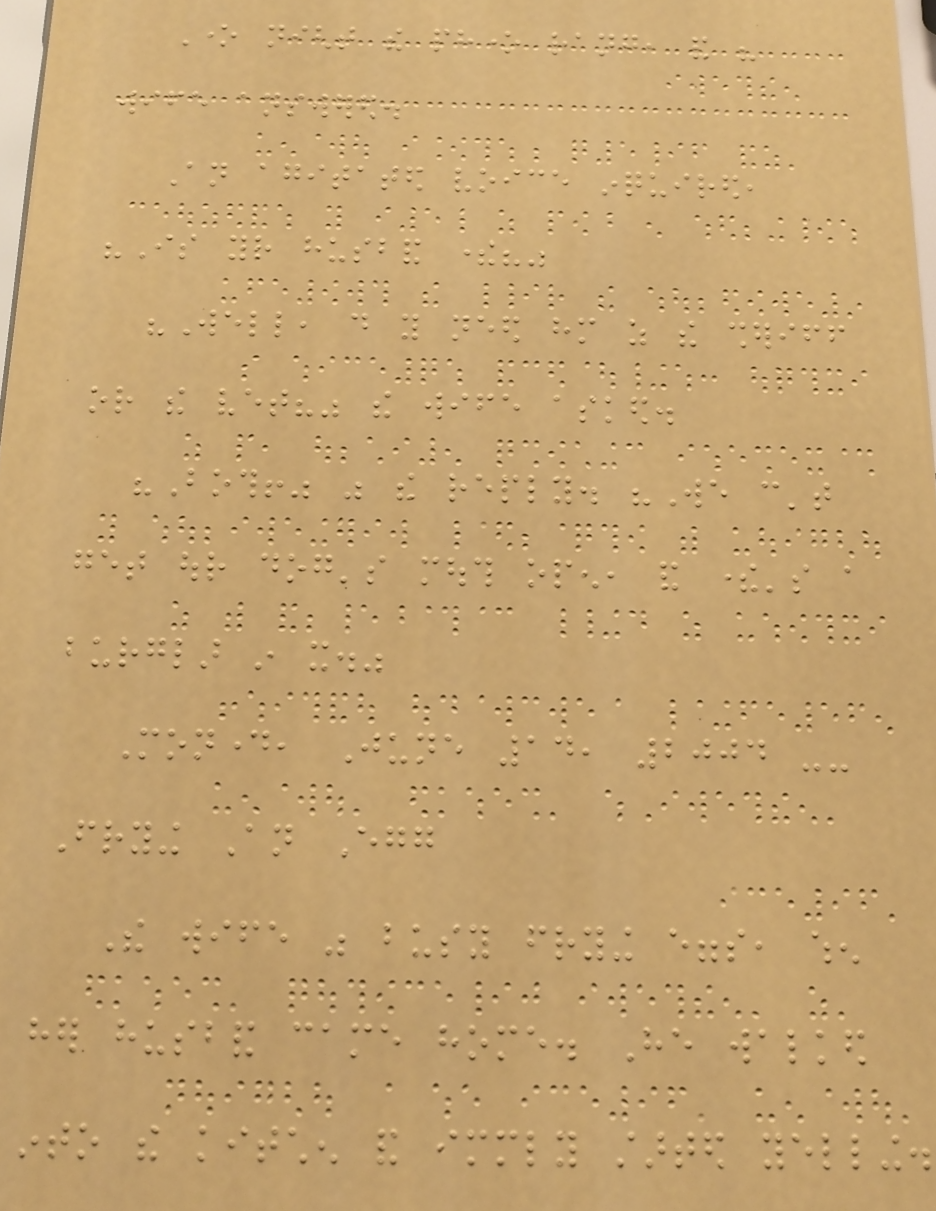One night the phone rang, and his
wife answered.
An agitated voice inquired,
"Is your husband there?"
"Well, do you need him as the sheriff
or the vet?" the wife asked.
"Both!" was the reply. "We can't
get our dog's mouth open, and there's a
burglar in it."
Monday, June 14, 2004 --
Frying An Egg
The wife was busy frying eggs, when
her husband came home. He walked
into the kitchen and immediately started yelling.
